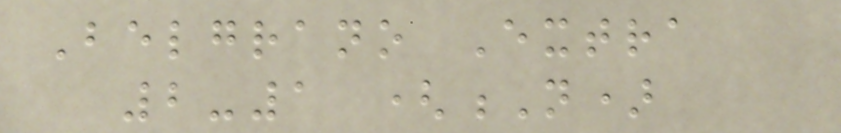Belgrano Extra
2-1 (N)
